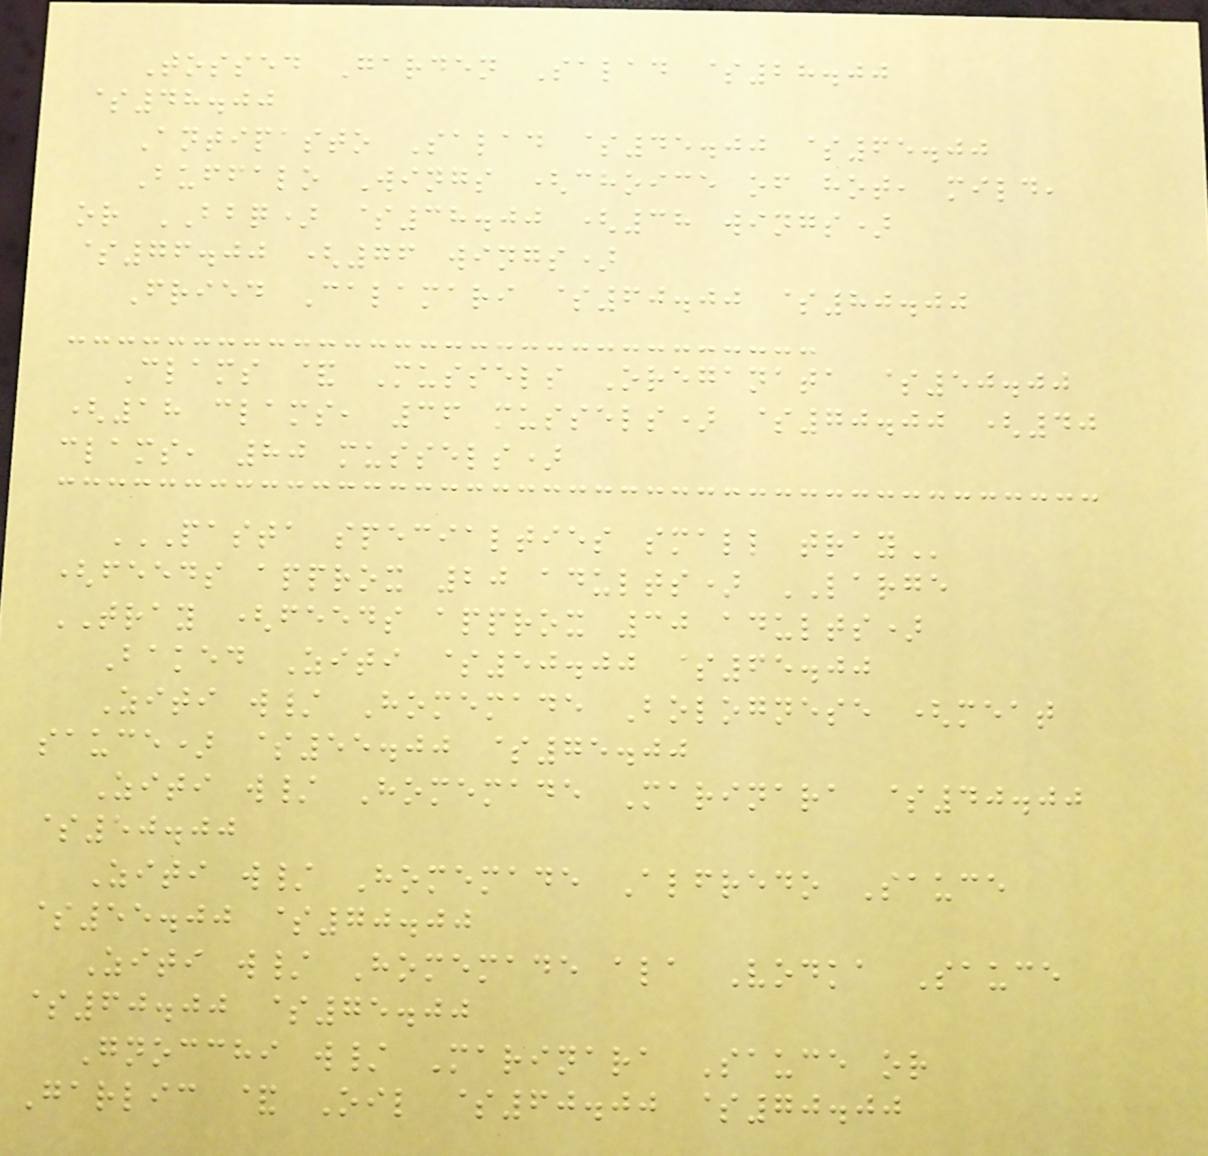Tossed Garden Salad $28.00
$48.00
Antipasto Salad $45.00 $65.00
Buffalo Wings (choice of hot, mild,
or BBQ) $38.00 (38 wings)
$76.00 (76 wings)
Fried Calamari $60.00 $80.00
Clams & Mussels Oreganata $50.00
(18 clams, 36 mussels) $70.00 (40
clams, 80 mussels)
PASTA SPECIALTIES SMALL TRAY
(feeds approx 20 adults) LARGE
TRAY (feeds approx 30 adults)
Baked Ziti $50.00 $65.00
Ziti w/ Homemade Bolognese (meat
sauce) $55.00 $75.00
Ziti w/ Homemade Marinara $40.00
$50.00
Ziti w/ Homemade Alfredo Sauce
$55.00 $70.00
Ziti w/ Homemade ala Vodka Sauce
$60.00 $75.00
Gnocchi w/ Marinara Sauce or
Garlic & Oil $60.00 $70.00
